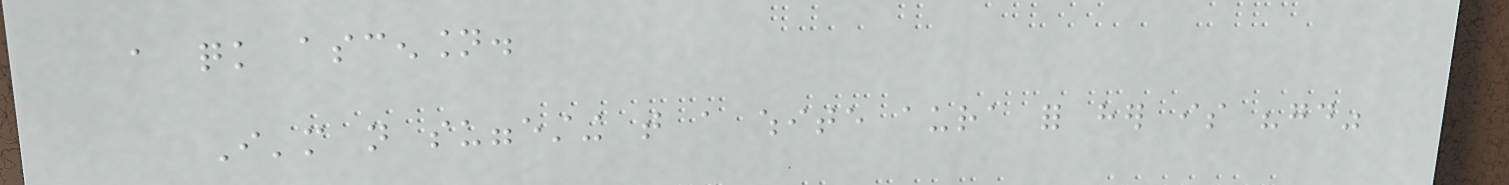a quick ascension.
I'm not suggesting that a white aura for her is "good"
